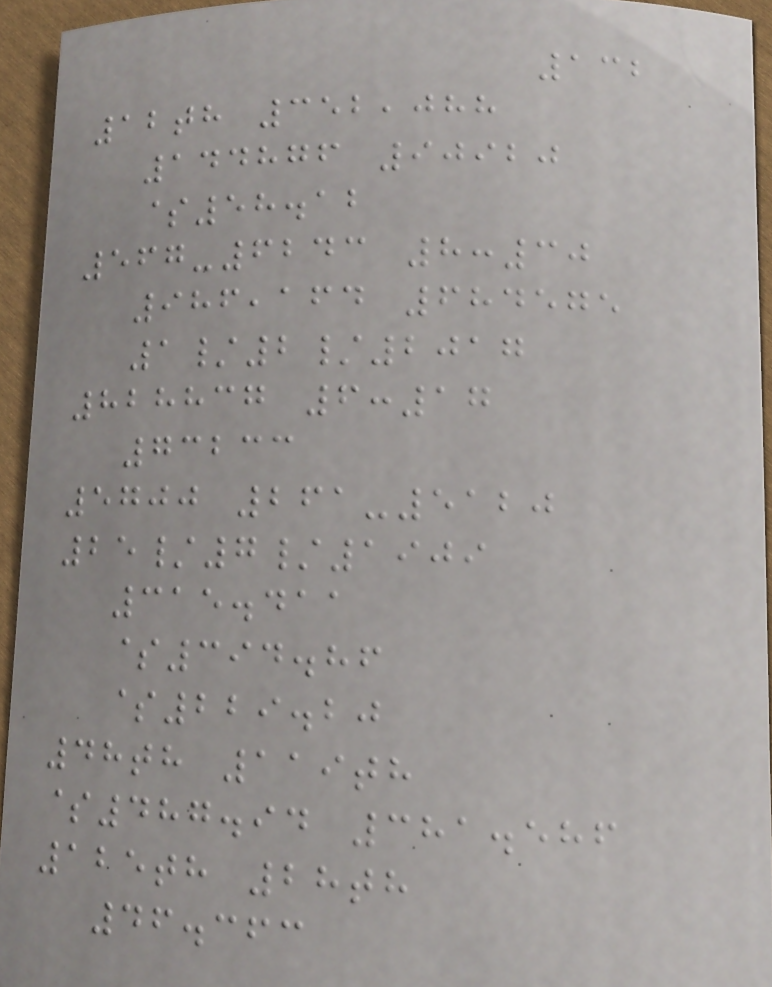132
12th 352,088
144876 90920
$58.12
567-6243 8:30
986,164 684575
1/2/2017
828837 6:17
73233
5700 261-5120
25/7/1909
315.411
$394.86
$229.20
48th 119th
$487.94 381.586
125th 28th
46.363
